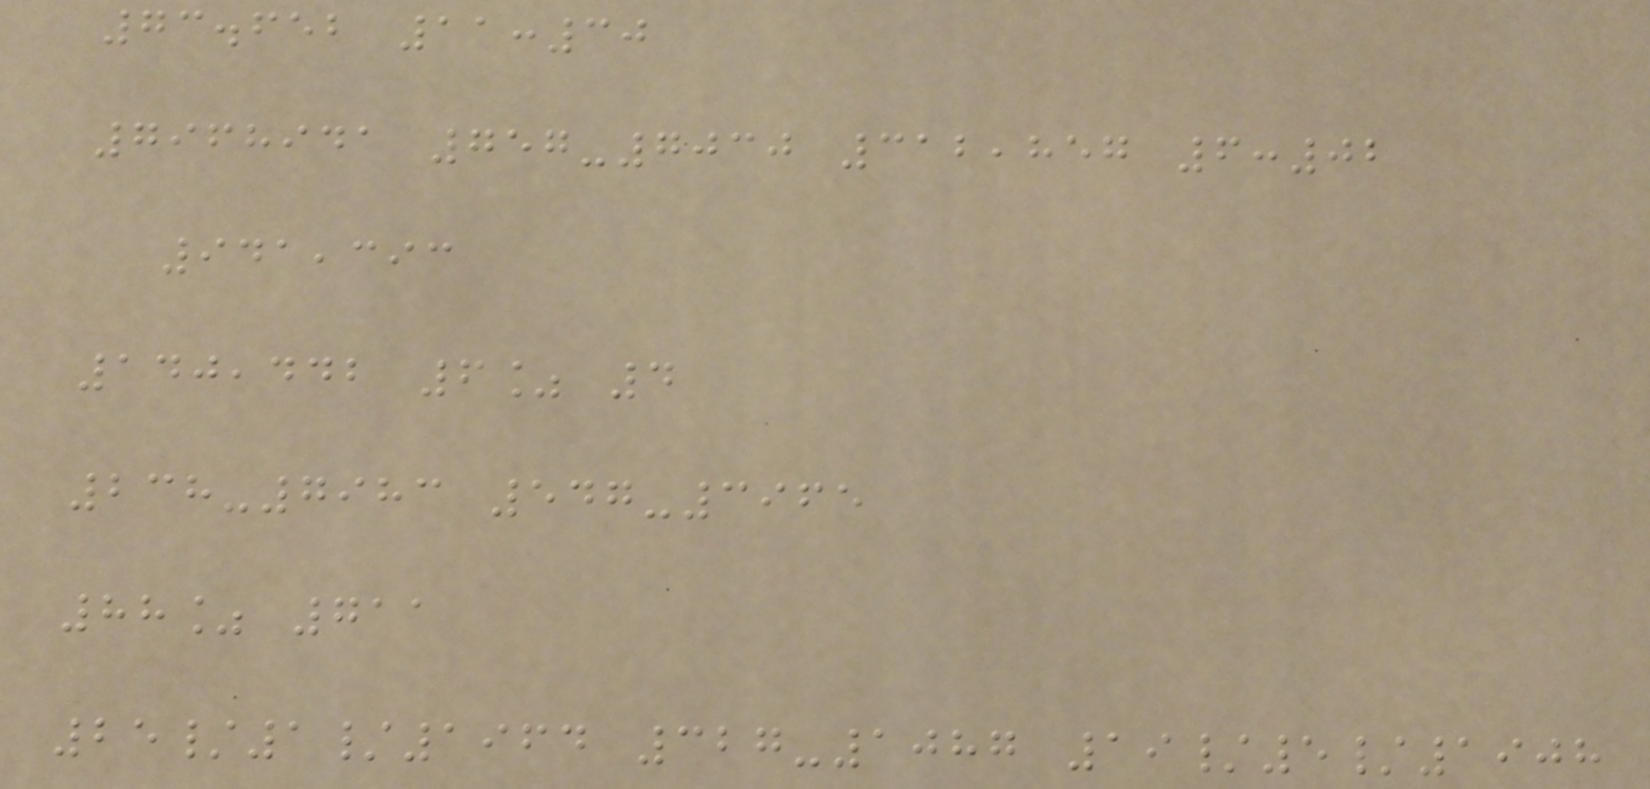73.652 11:30
7968941 757-7030 312,857 6:02
941,393
140,442 6% 4
238-7983 547-3965
88% 711
25/1/1964 327-1087 19/5/1908
